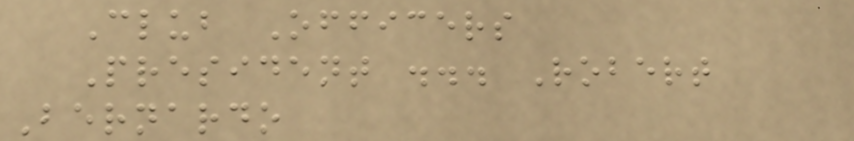Club Officers
President ... Robert
Bernardo
